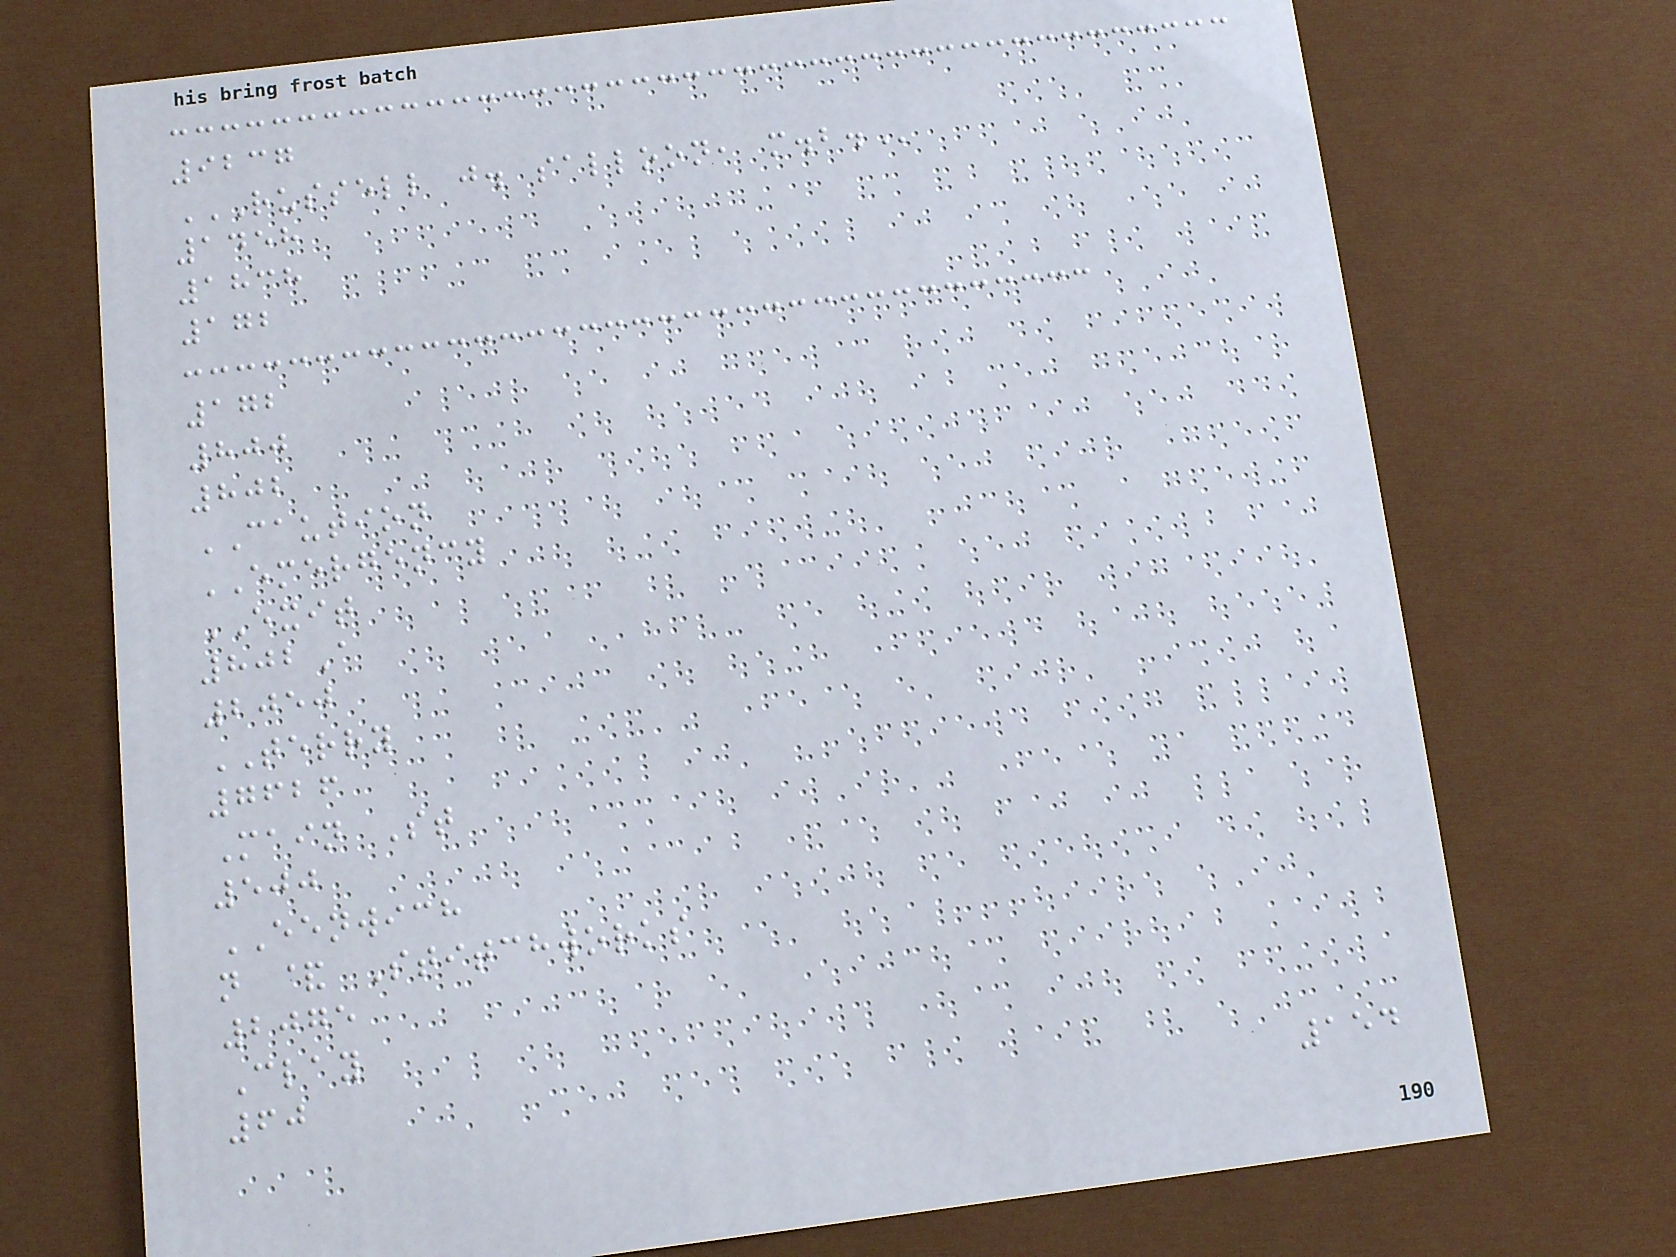9237
RUSSELL J. SALLOON, M.B.
1458
1838
172
172
800
802
CAUTION
EMERGENCY
EXIT
802A
2050
TERRY
7626
Main St
500
EENWICH
n & Stitchworks
2075
Clay
60
154
